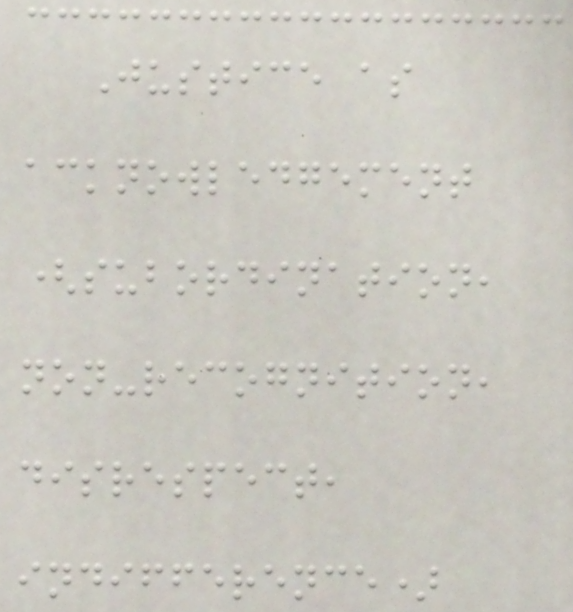Justice as
acknowledgement
(subordination,
non-recognition,
disrespect,
indifference)
